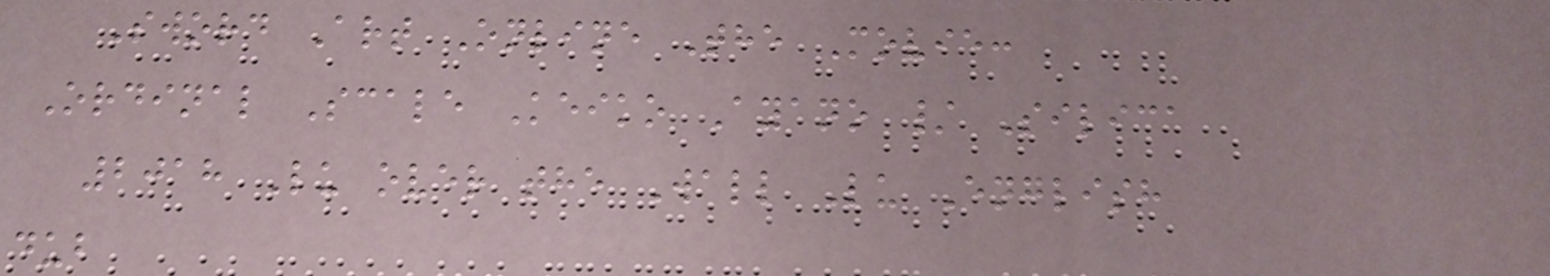Sword Art Online The Movie:
Ordinal Scale Keiko Ayano / Silica
2018 Lu over the Wall Lu English
dub
